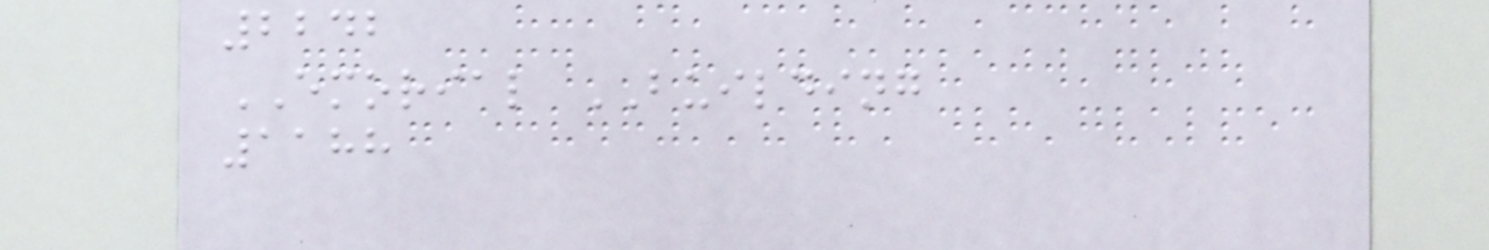2242
EMORIAL BUILDING
1188
